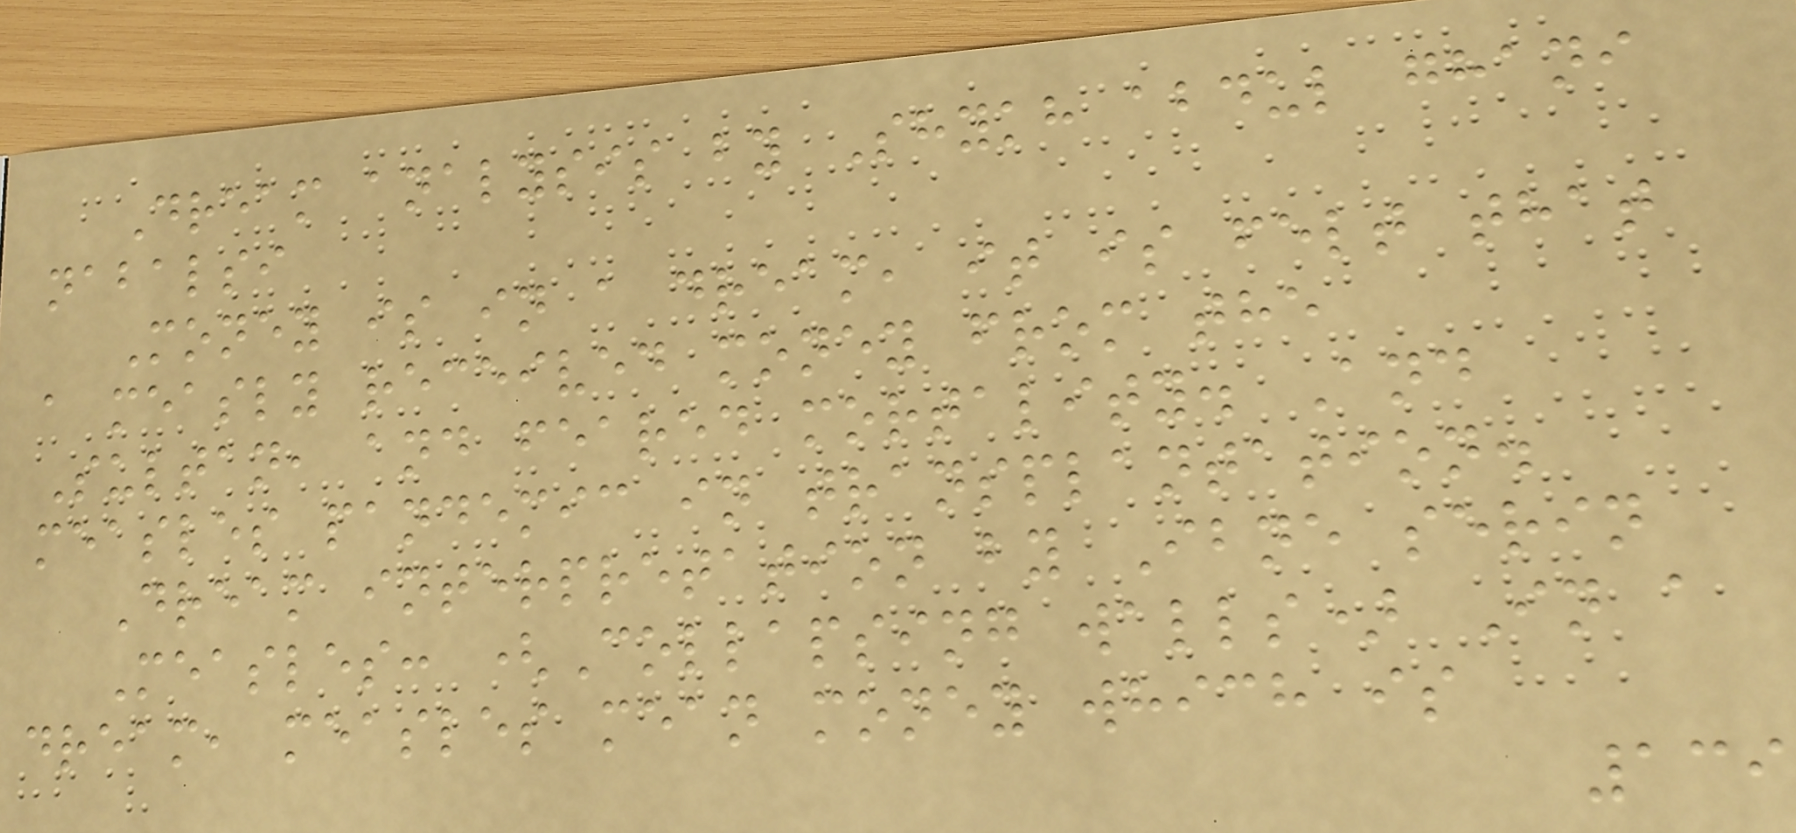Dream analysis by Shykh abdul ghani
nabalsi
Money is in a dream, it is felt that
a measly received money from the
Sultan, and feared mortality. And
measles pandemic in transplantation.
Dream interpretation by Ibne serin
Measles: (Collapsing walls) In a
dream, measles mean money which is
139
